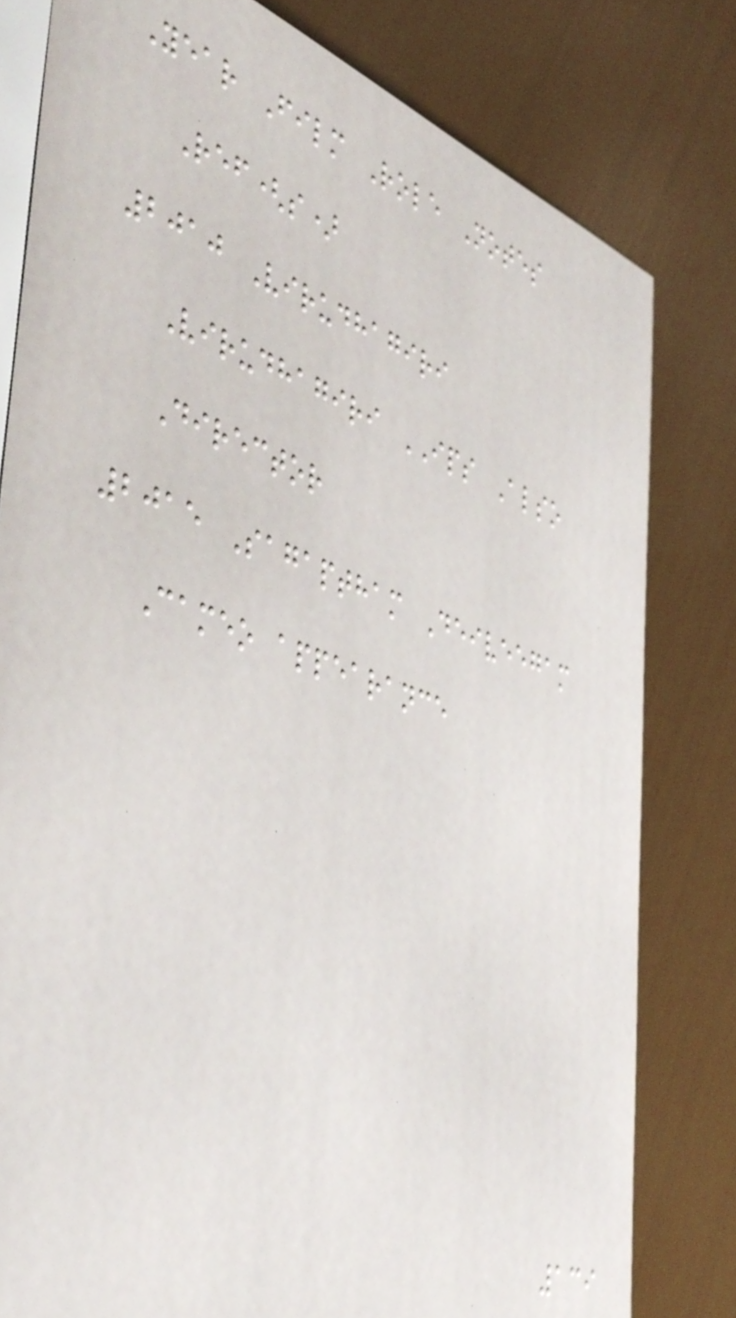Year Film Role Notes
Ref(s)
2010 Virudhagiri
Virudhagiri IPS Also
Director
2015 Sagaptham Deiveegam
Cameo appearance
139
